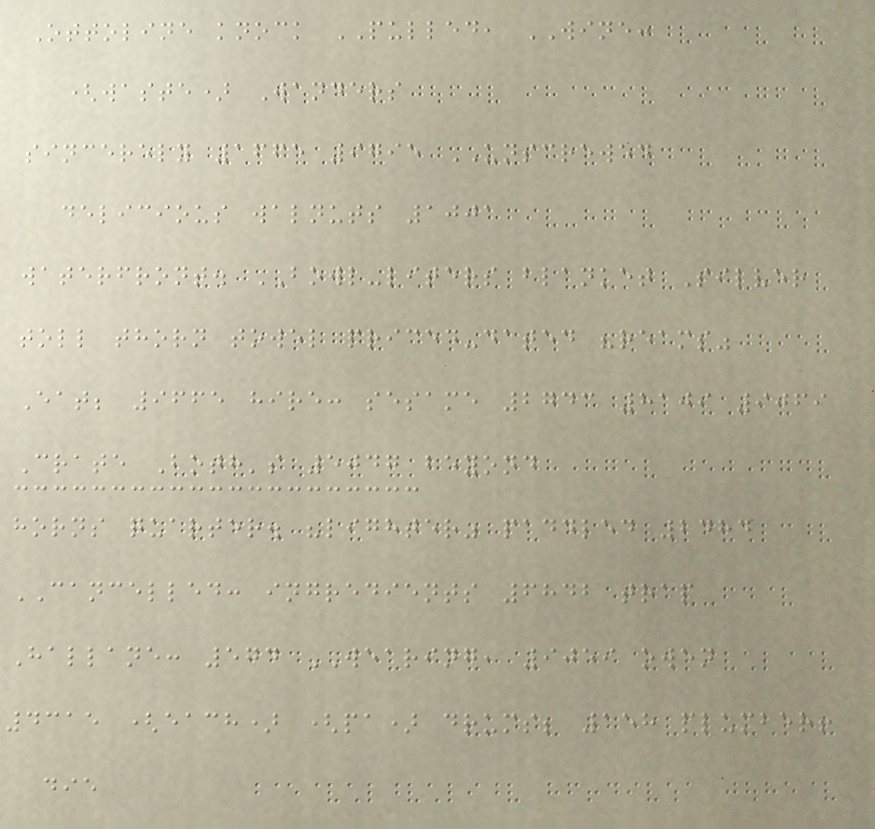Ottoline knock PULLED, WINE:
(waste) Wanders
sincerely 1665 9795 UNSCREWED
delicious walnuts 1001
waterfront. BOWL-liters blanket Silver
toll thorn towel priced-dated "reams"
Eat; 9665 hire: sesame 2743 8109 9069
Crate Both's 5047 beyond
horns quarter. "lighter" paddled 2484
CANCELLED: ingredients 6842 trap
Hallane: 574 WEARING, 9059 owen
4315 (each) (pa) drums; 158 plumber!
die
